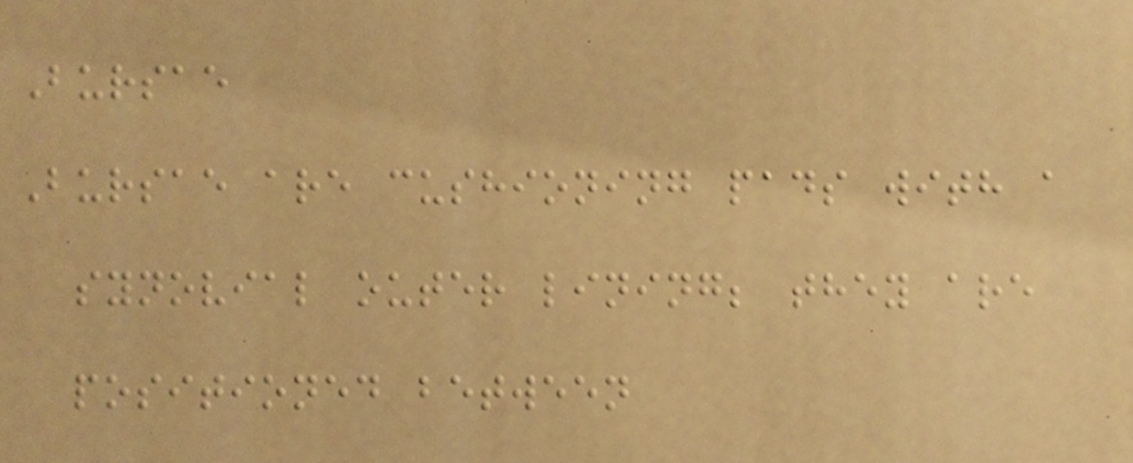Bursae
Bursae are cushioning pads with a
synovial outer lining; they are
positioned between
